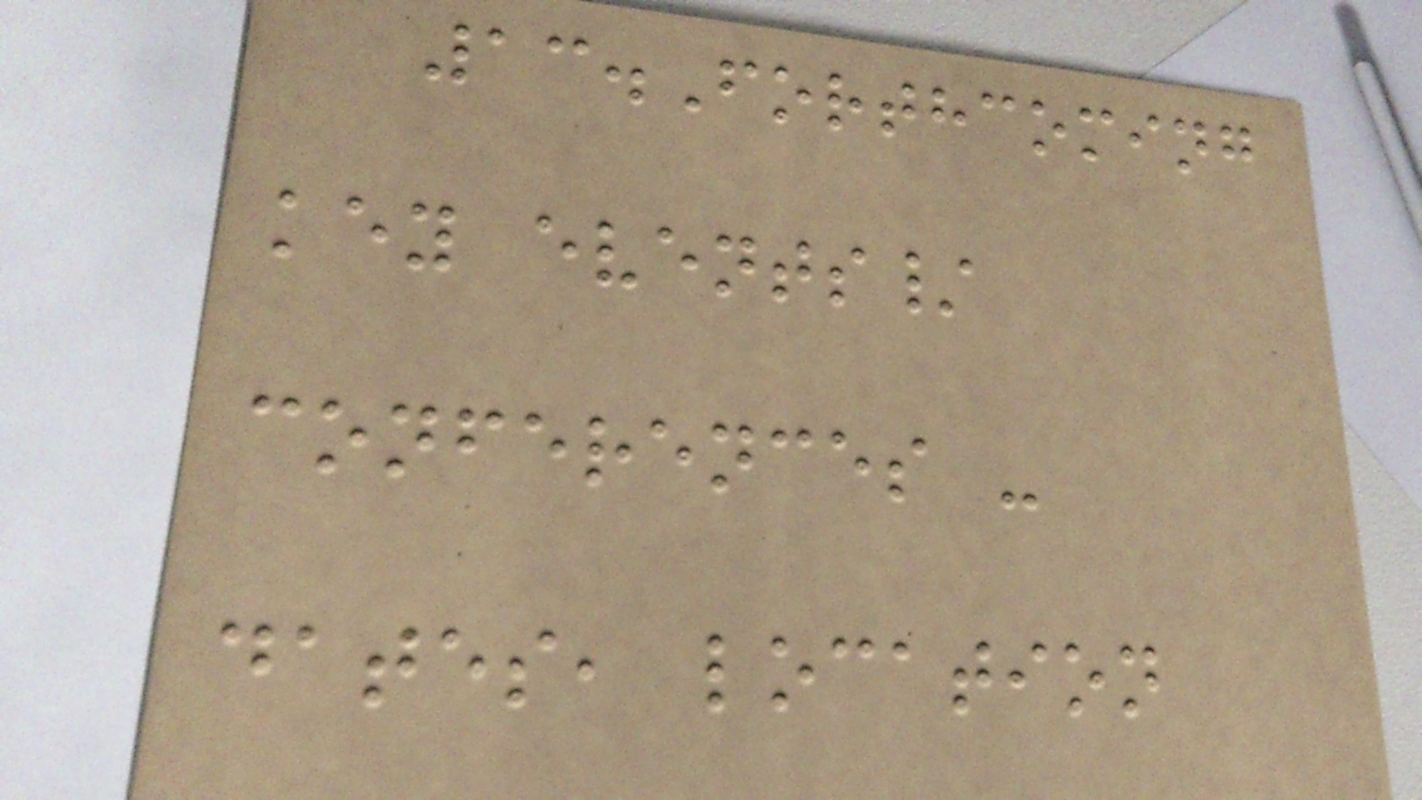13.Forthcoming
key events/
conferences -
dates, location
